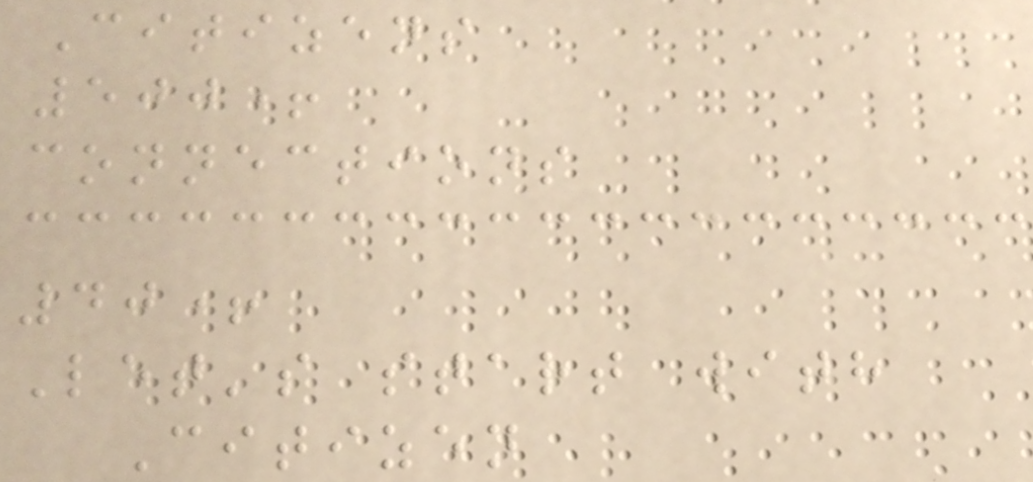Citizens
500+
connections
40+
Let's start with
Citizen
